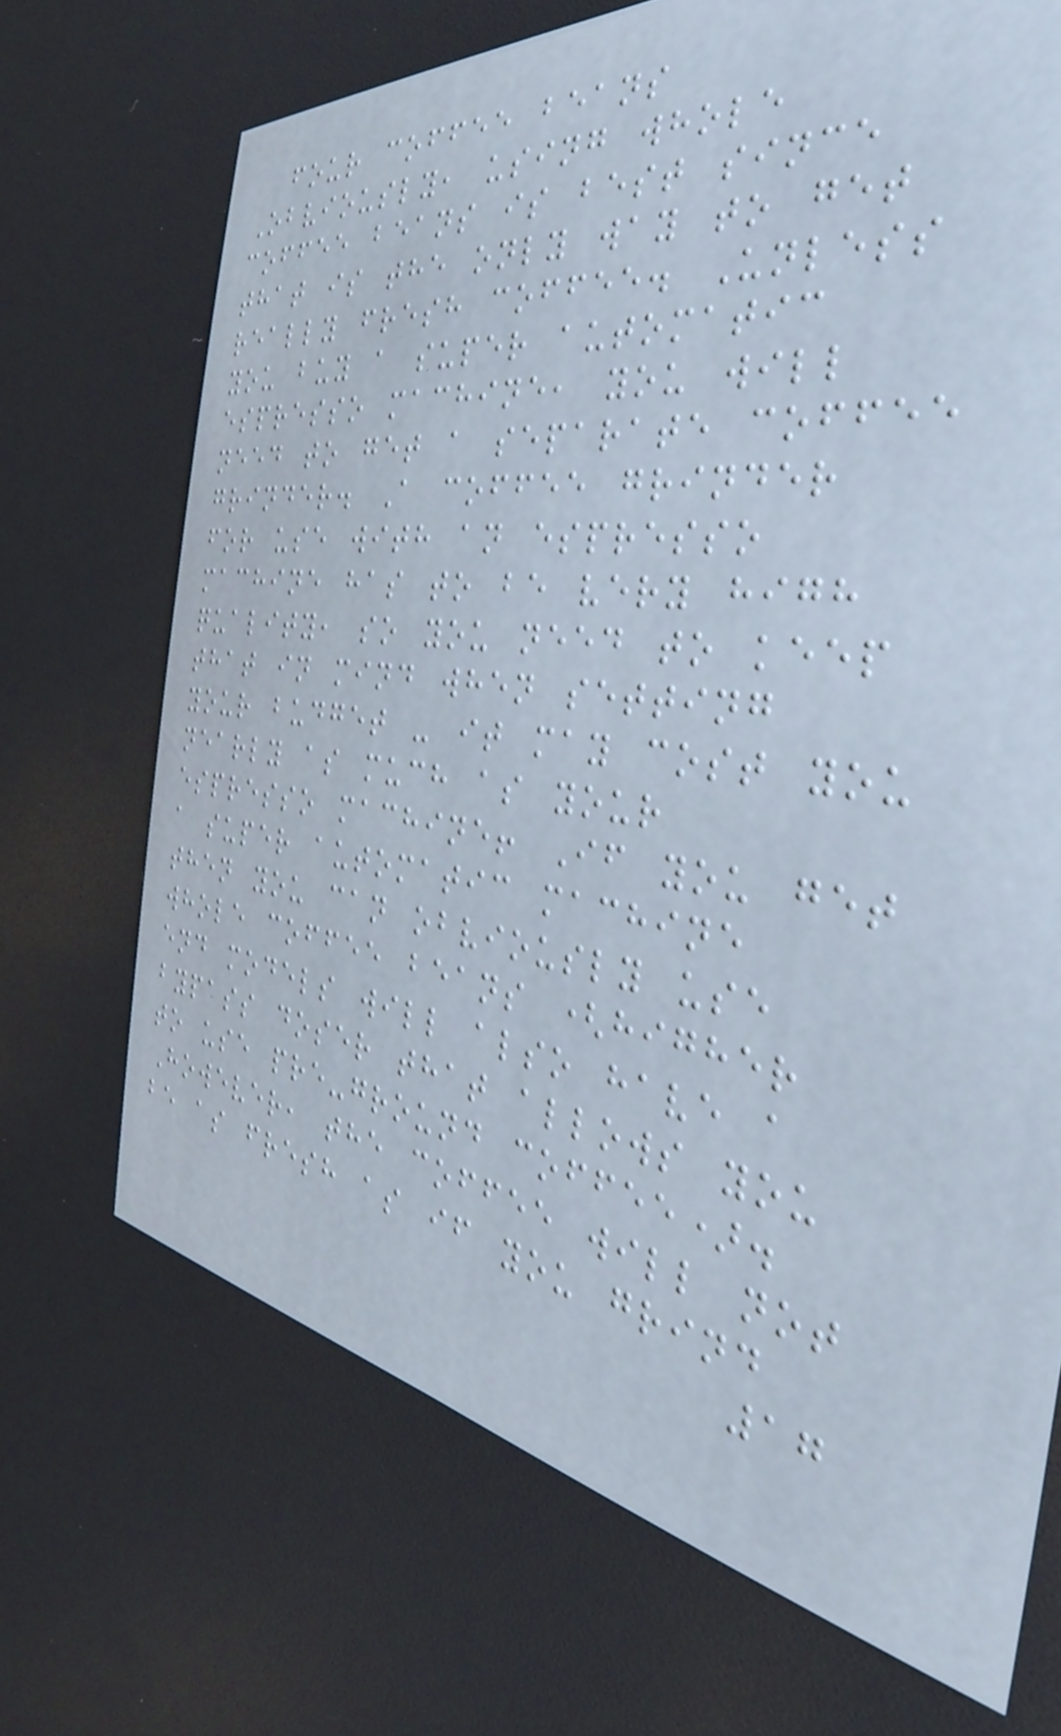four coffee beans
Obviously, using whole
coffee beans is best since
that is the only way to get
really fresh coffee. Unless
you buy a super automatic
espresso machine, you will
need to get a separate coffee
grinder. A coffee grinder
for use with an espresso
machine has to be very high
quality, so you need to keep
that in mind when setting
your budget - it may cost you
nearly as much as your
espresso machine! If you get
a super automatic machine
then you can obviously use
whole coffee beans (higher
end models will also have a
bypass doser that allows you
to use pre-ground coffee).
However, the coffee will not
be as fresh as if you grind
17
